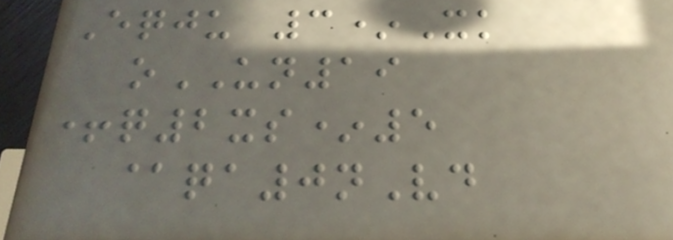Eqju 3*Xk
oUN19
+q2xs*5
@qa0nVd
